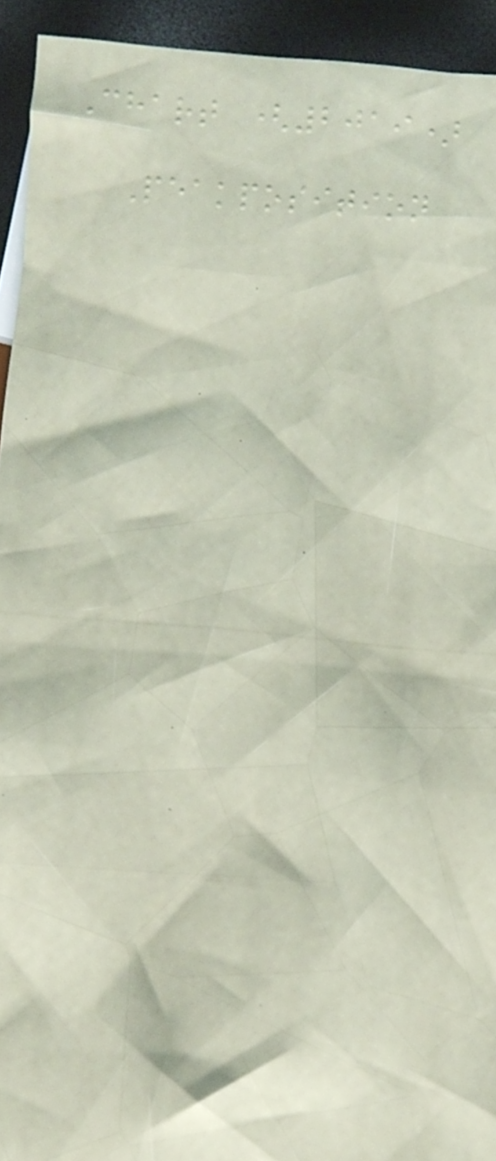Chart (2019)
Peakposition
